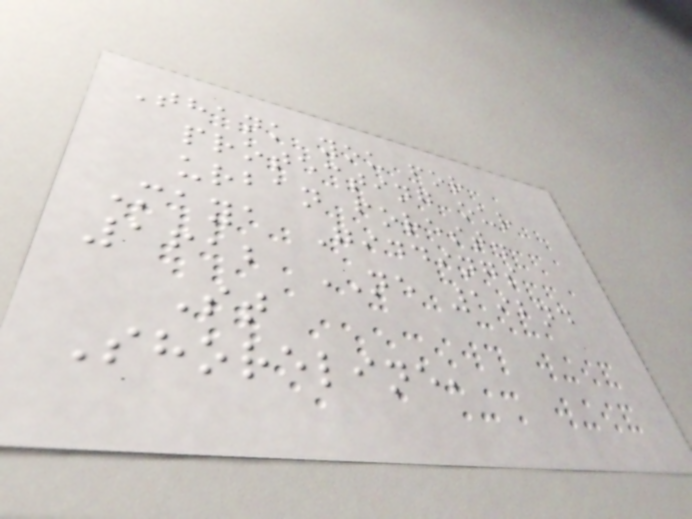Thank you for
protecting our
urban forest.
Maya Giddings
1612 NE 192nd
St
Shoreline,
